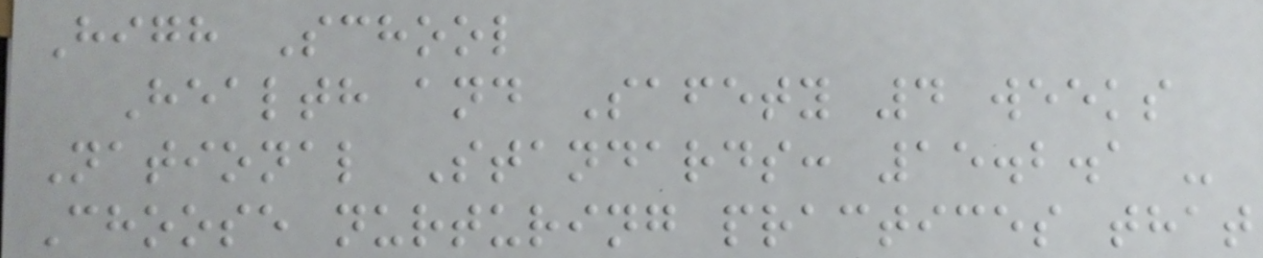High School
Health and Safety 4 weeks
National Standards: 15.2.1 -
Choose nurturing practices that
